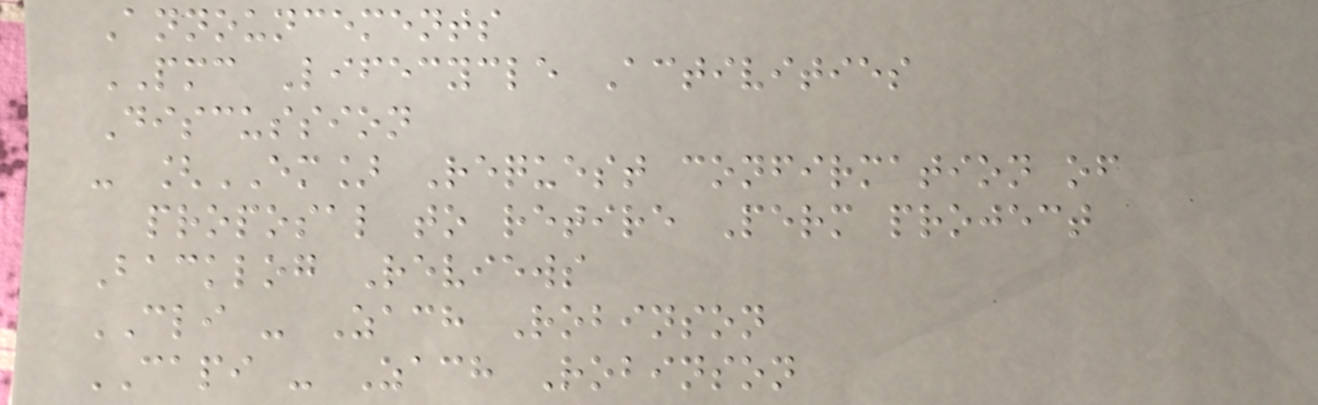Announcements
PMC Lifecycle Activities
Discussion
- [EM] Request confirmation of
proposal to retire Perm project
Backlog Reviews
CLI - Zach Robinson
CAPI - Zach Robinson
